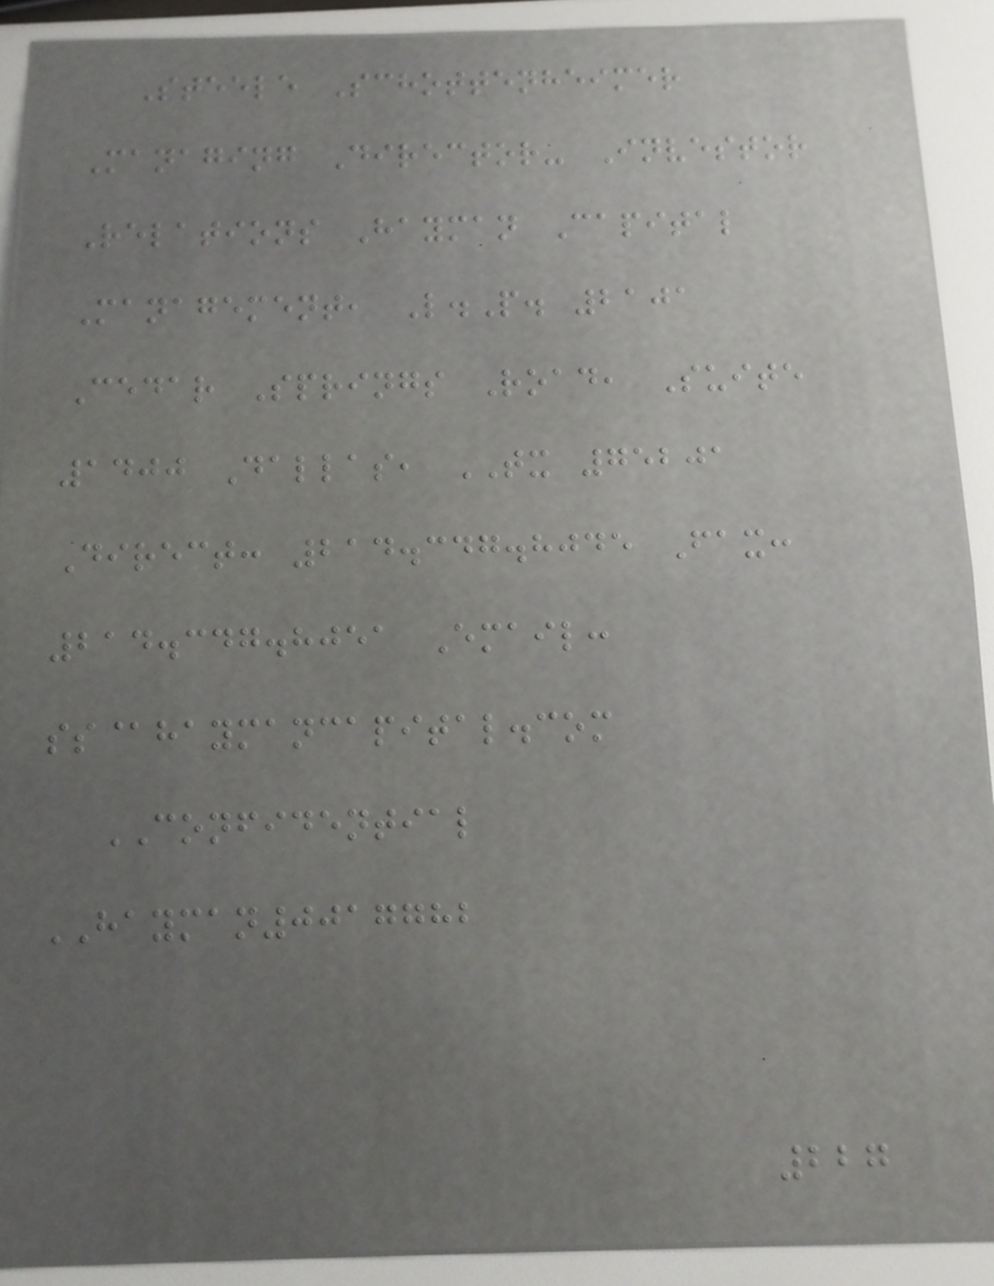Steele Schottenheimer
Managing Director- Investor
Relations Hayman Capital
Management, L.P. 2101
Cedar Springs Road, Suite
1400 Dallas, TX 75201
Direct: 214.347.8045 Fax:
214.347.8051 Email:
ss@haymancapital.com
CONFIDENTIAL
HAYMAN0017782
227
